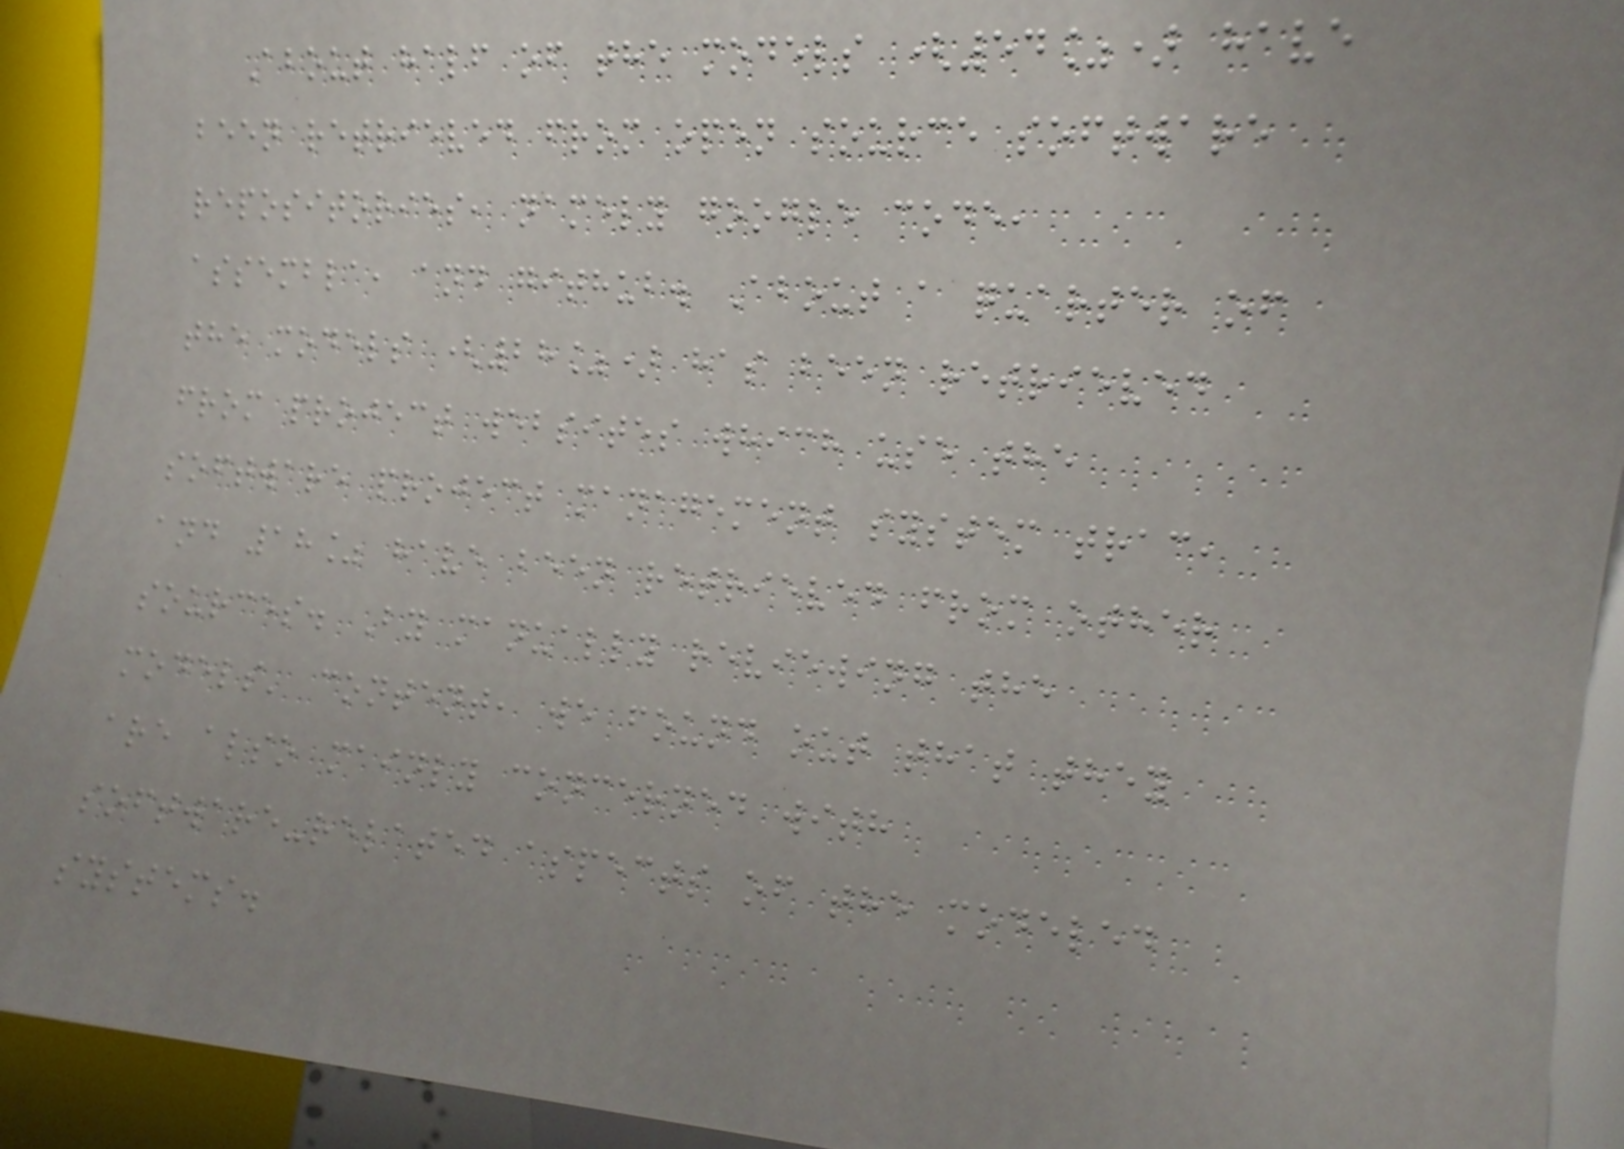About half of the models (54%) have
been retrieved from open source software
repositories, namely google code,
assembla, and github. About a quarter of
the models (28%) has been retrieved
from project websites which use the
software project management system trac,
and 18% have been retrieved from other
sources. By manually reviewing the
models' content, we found out that they
are also mainly concerned with
software-related aspects of the modeled
systems.
